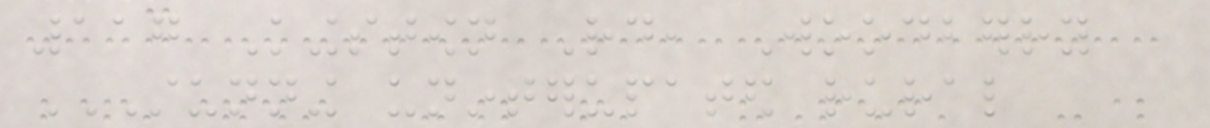117 Kingstown Rd, Woodberry
STUNNING UNINTERUPATED RURAL
